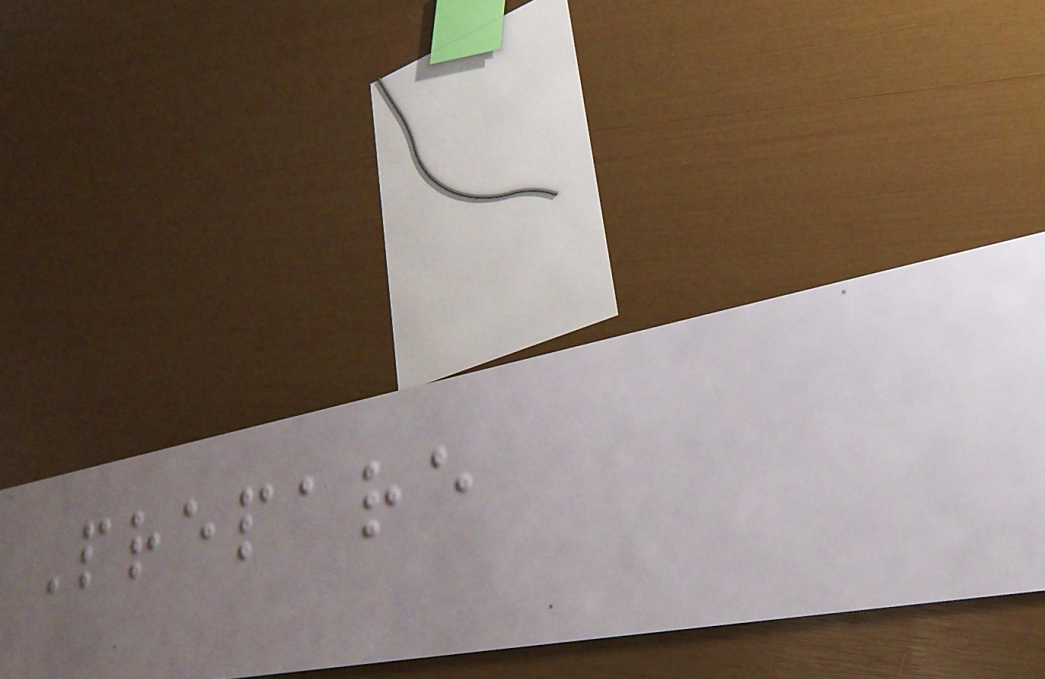Prepare
